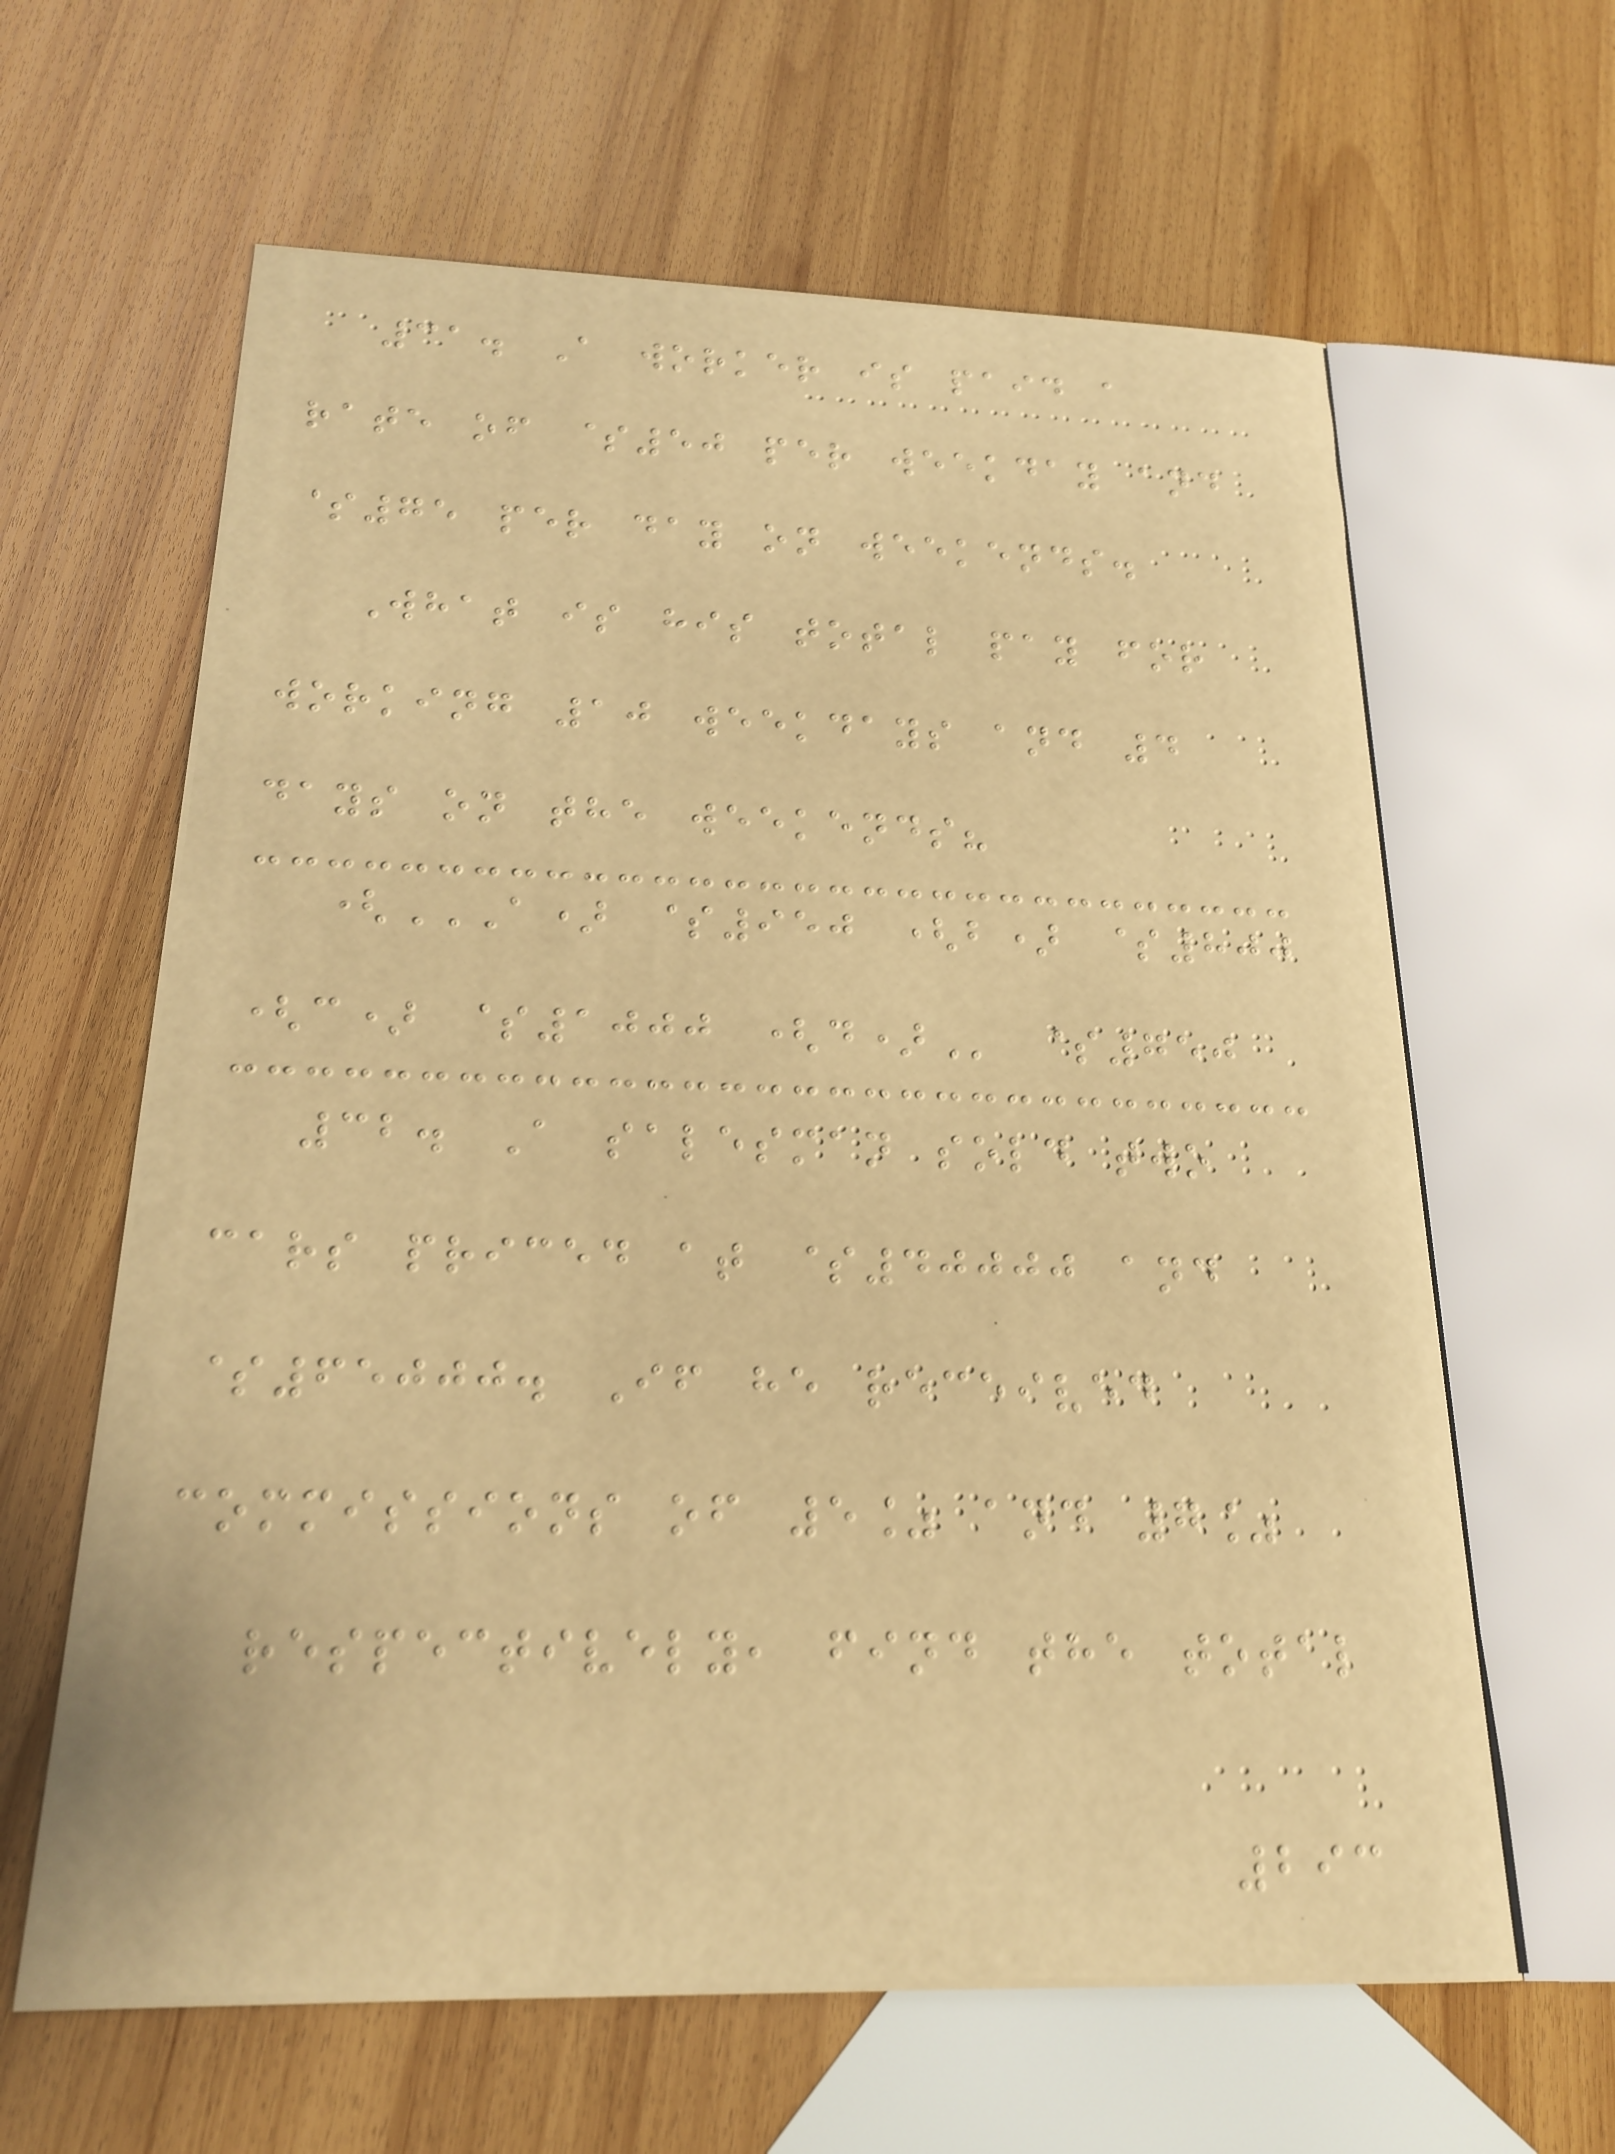31. A worker is paid a
rate of $50 per weekday and
$75 per day on weekends.
What is his total pay for
working 10 weekdays and 4
days on the weekends?
(A) $950 (B) $800
(C) $1000 (D) $750
32. A salesman sold two
cars priced at $40000 and
$65000. If he received
commissions of 5% and 7%
respectively, find the total
293
